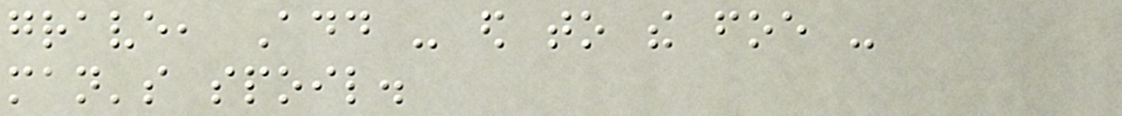grave, Add - ed to the foe -
man's spoil.
